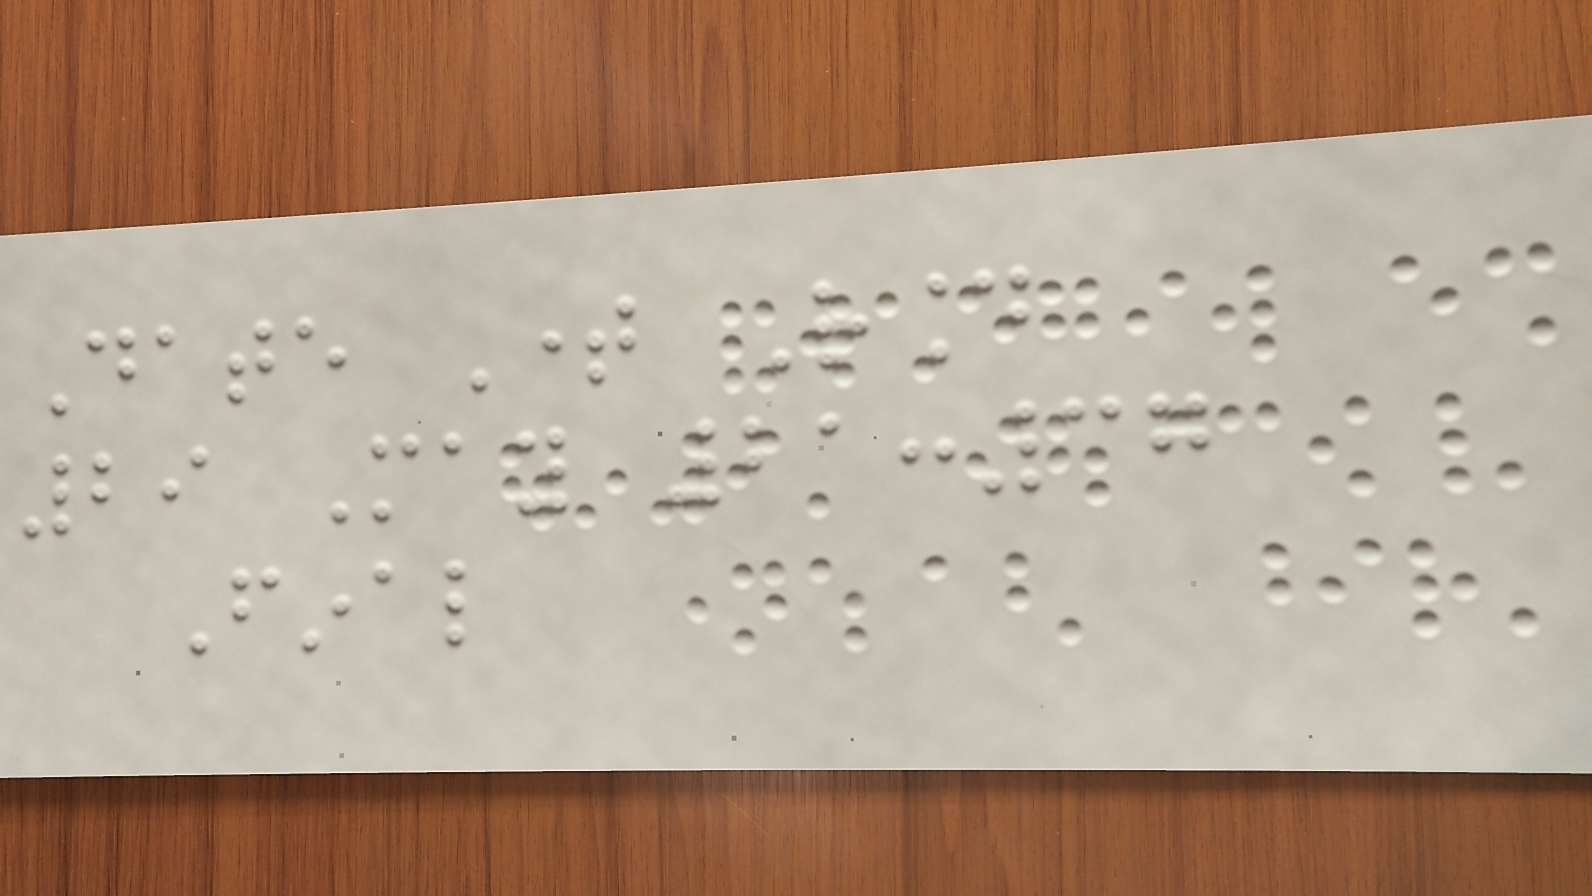Date Time Round
29 May 21:37
Final
